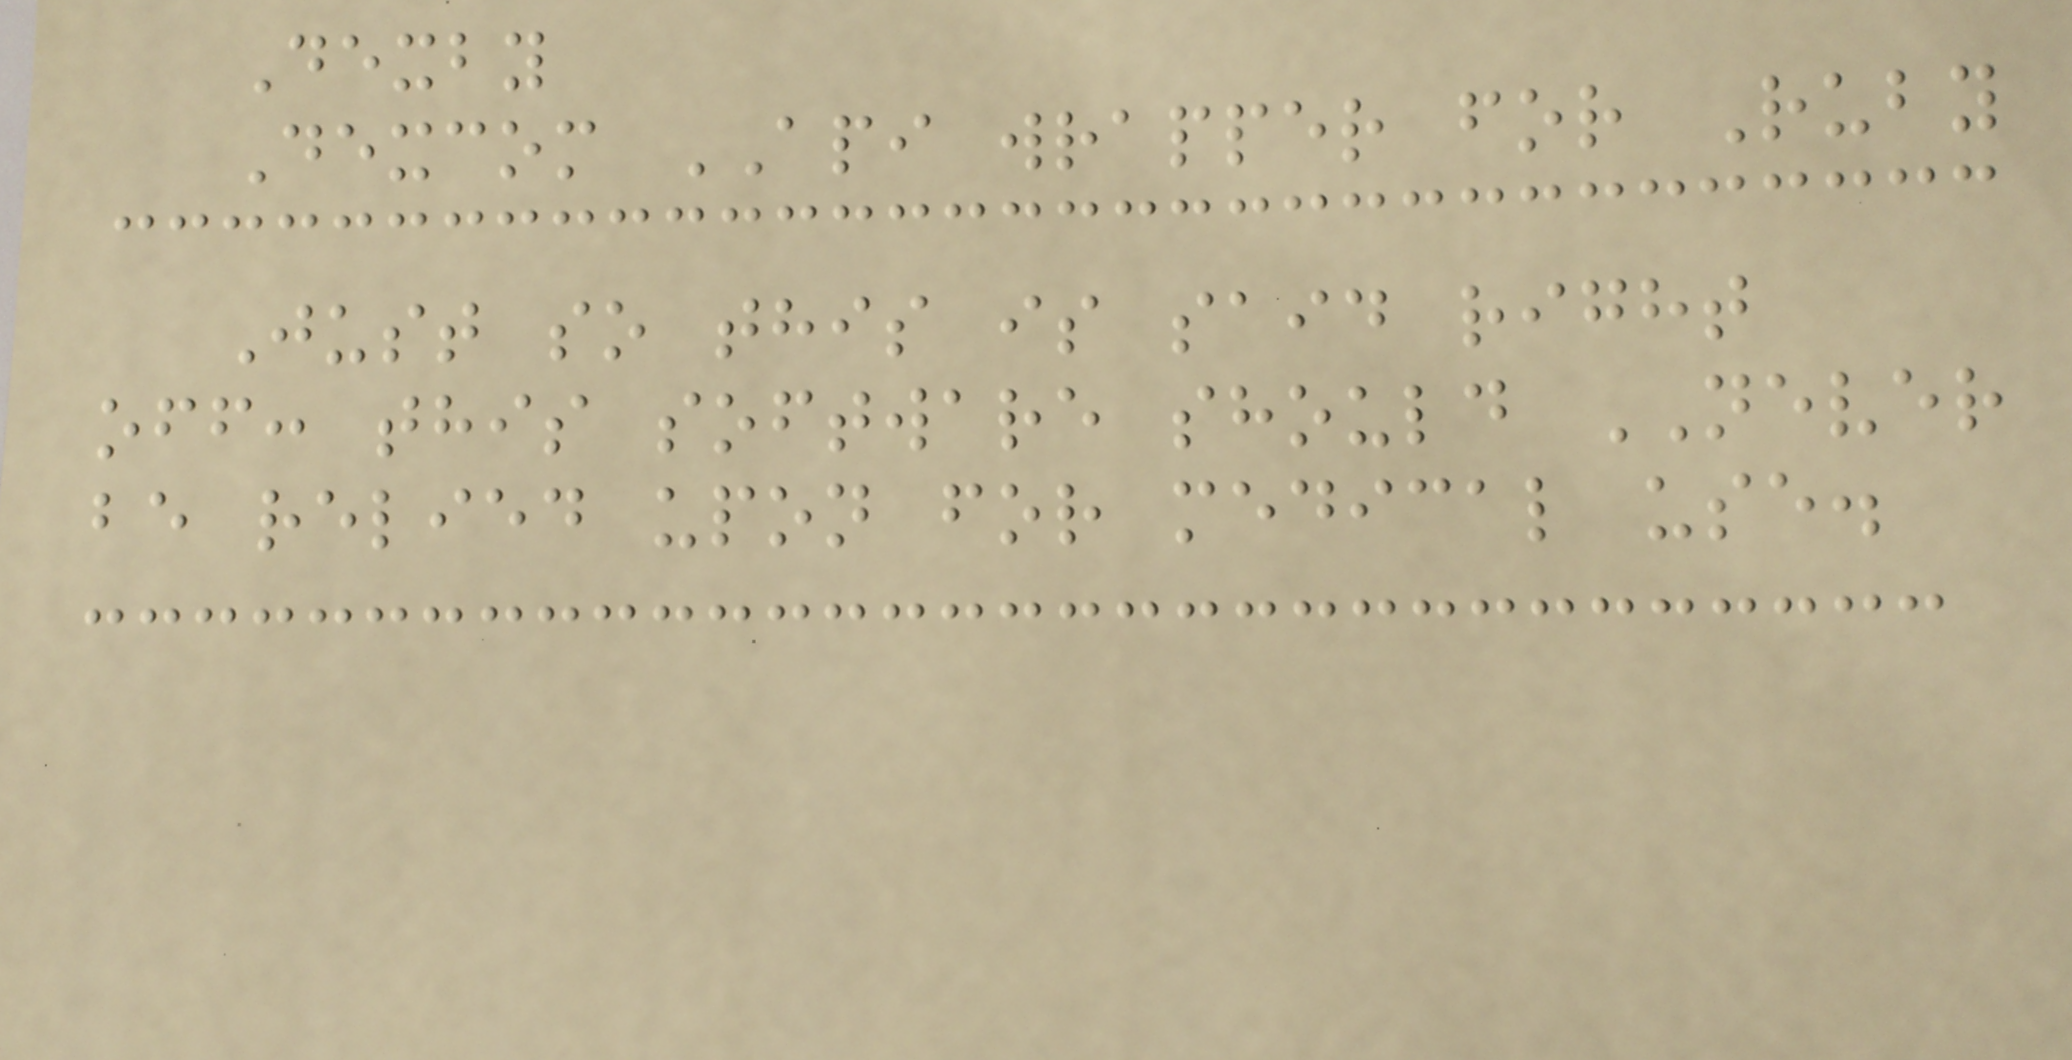Dexby
Dexcom API wrapper for Ruby
Just so this is said right
off: this software should NEVER
be relied upon for medical use.
